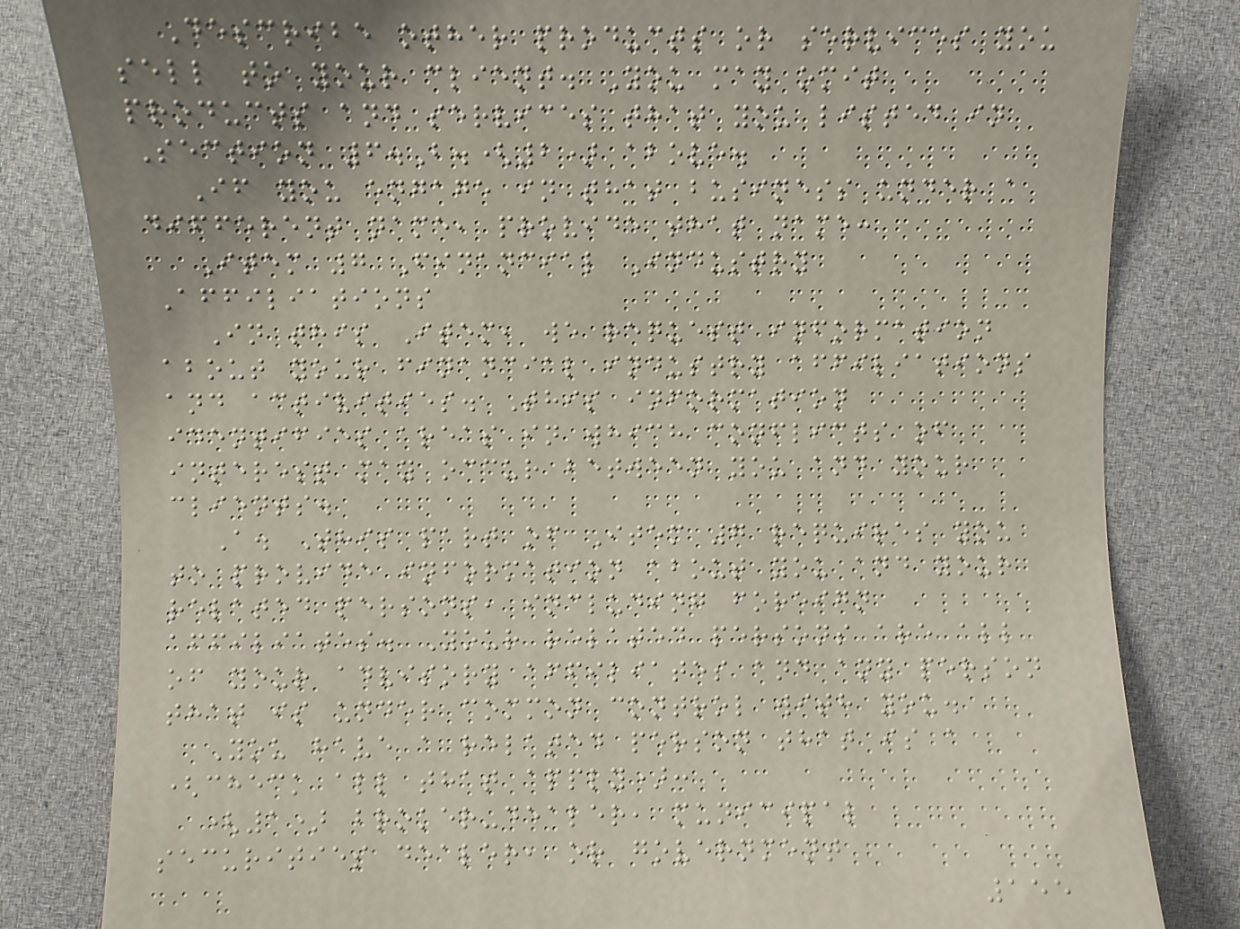Describe other products or services you
sell to your client. You may omit
products and services that you listed in
Section 6.B.(2) above.
If you engage in that business under a
different name, provide that name:
Item 7 Financial Industry
Affiliations
In this Item, we request information
about your financial industry affiliations
and activities. This information
identifies areas in which conflicts of
interest may occur between you and your
clients.
A. This part of Item 7 requires you
to provide information about you and your
related persons, including foreign
affiliates. Your related persons are all
of your advisory affiliates and any person
that is under common control with you.
You have a related person that is a
(check all that apply):
(1) broker-dealer, municipal
securities dealer, or government
155
